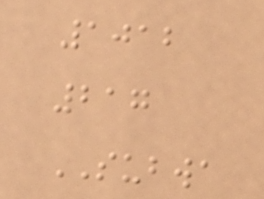1012
217
SUBWA
